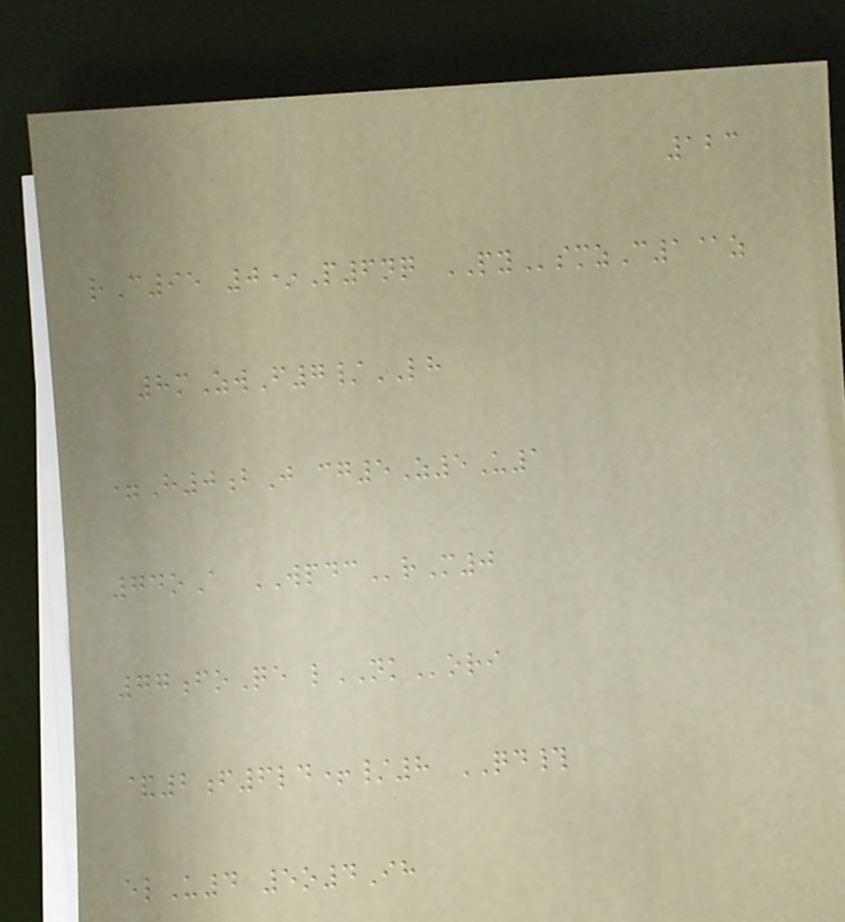123
rC95 0*P6nq PYsmzC1@z
8mZwF7/LH
=H0bJ cg5Z5U1
74oA WPDCrM0
77foQe lNKori
&2f6ld+/8 QD#
elU4 5o4Ih
